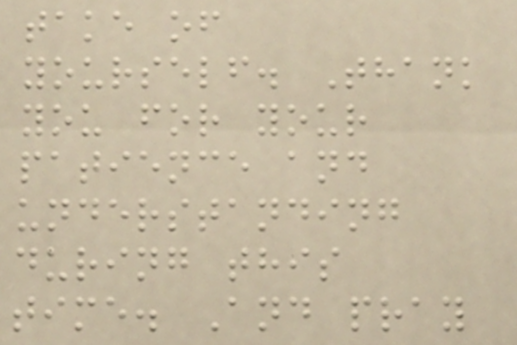take of
yourself. Thank
you for your
patience and
understanding
during this
time. And pray
